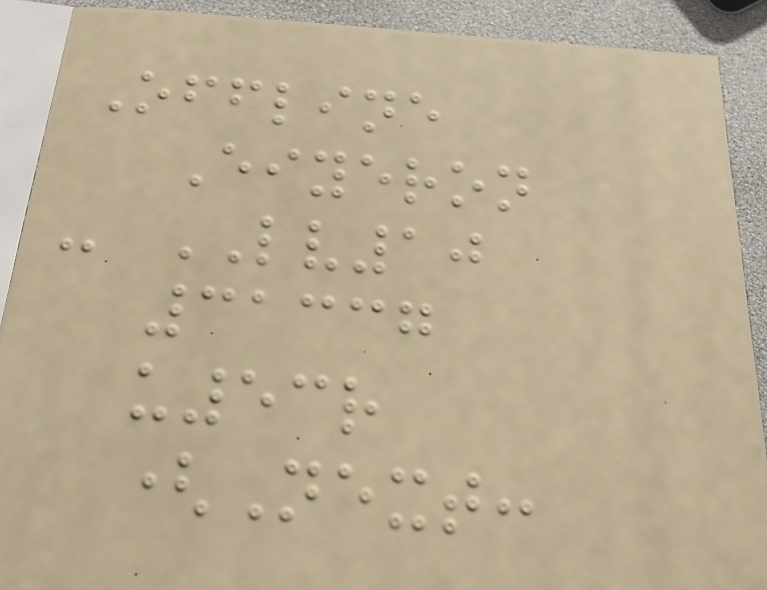Offline
Eiyeron
- LV10
31337
u53r
(Next:
